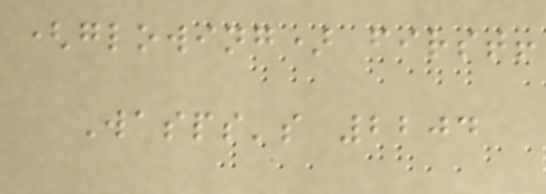(glowing) first!
Wasps's 2204
